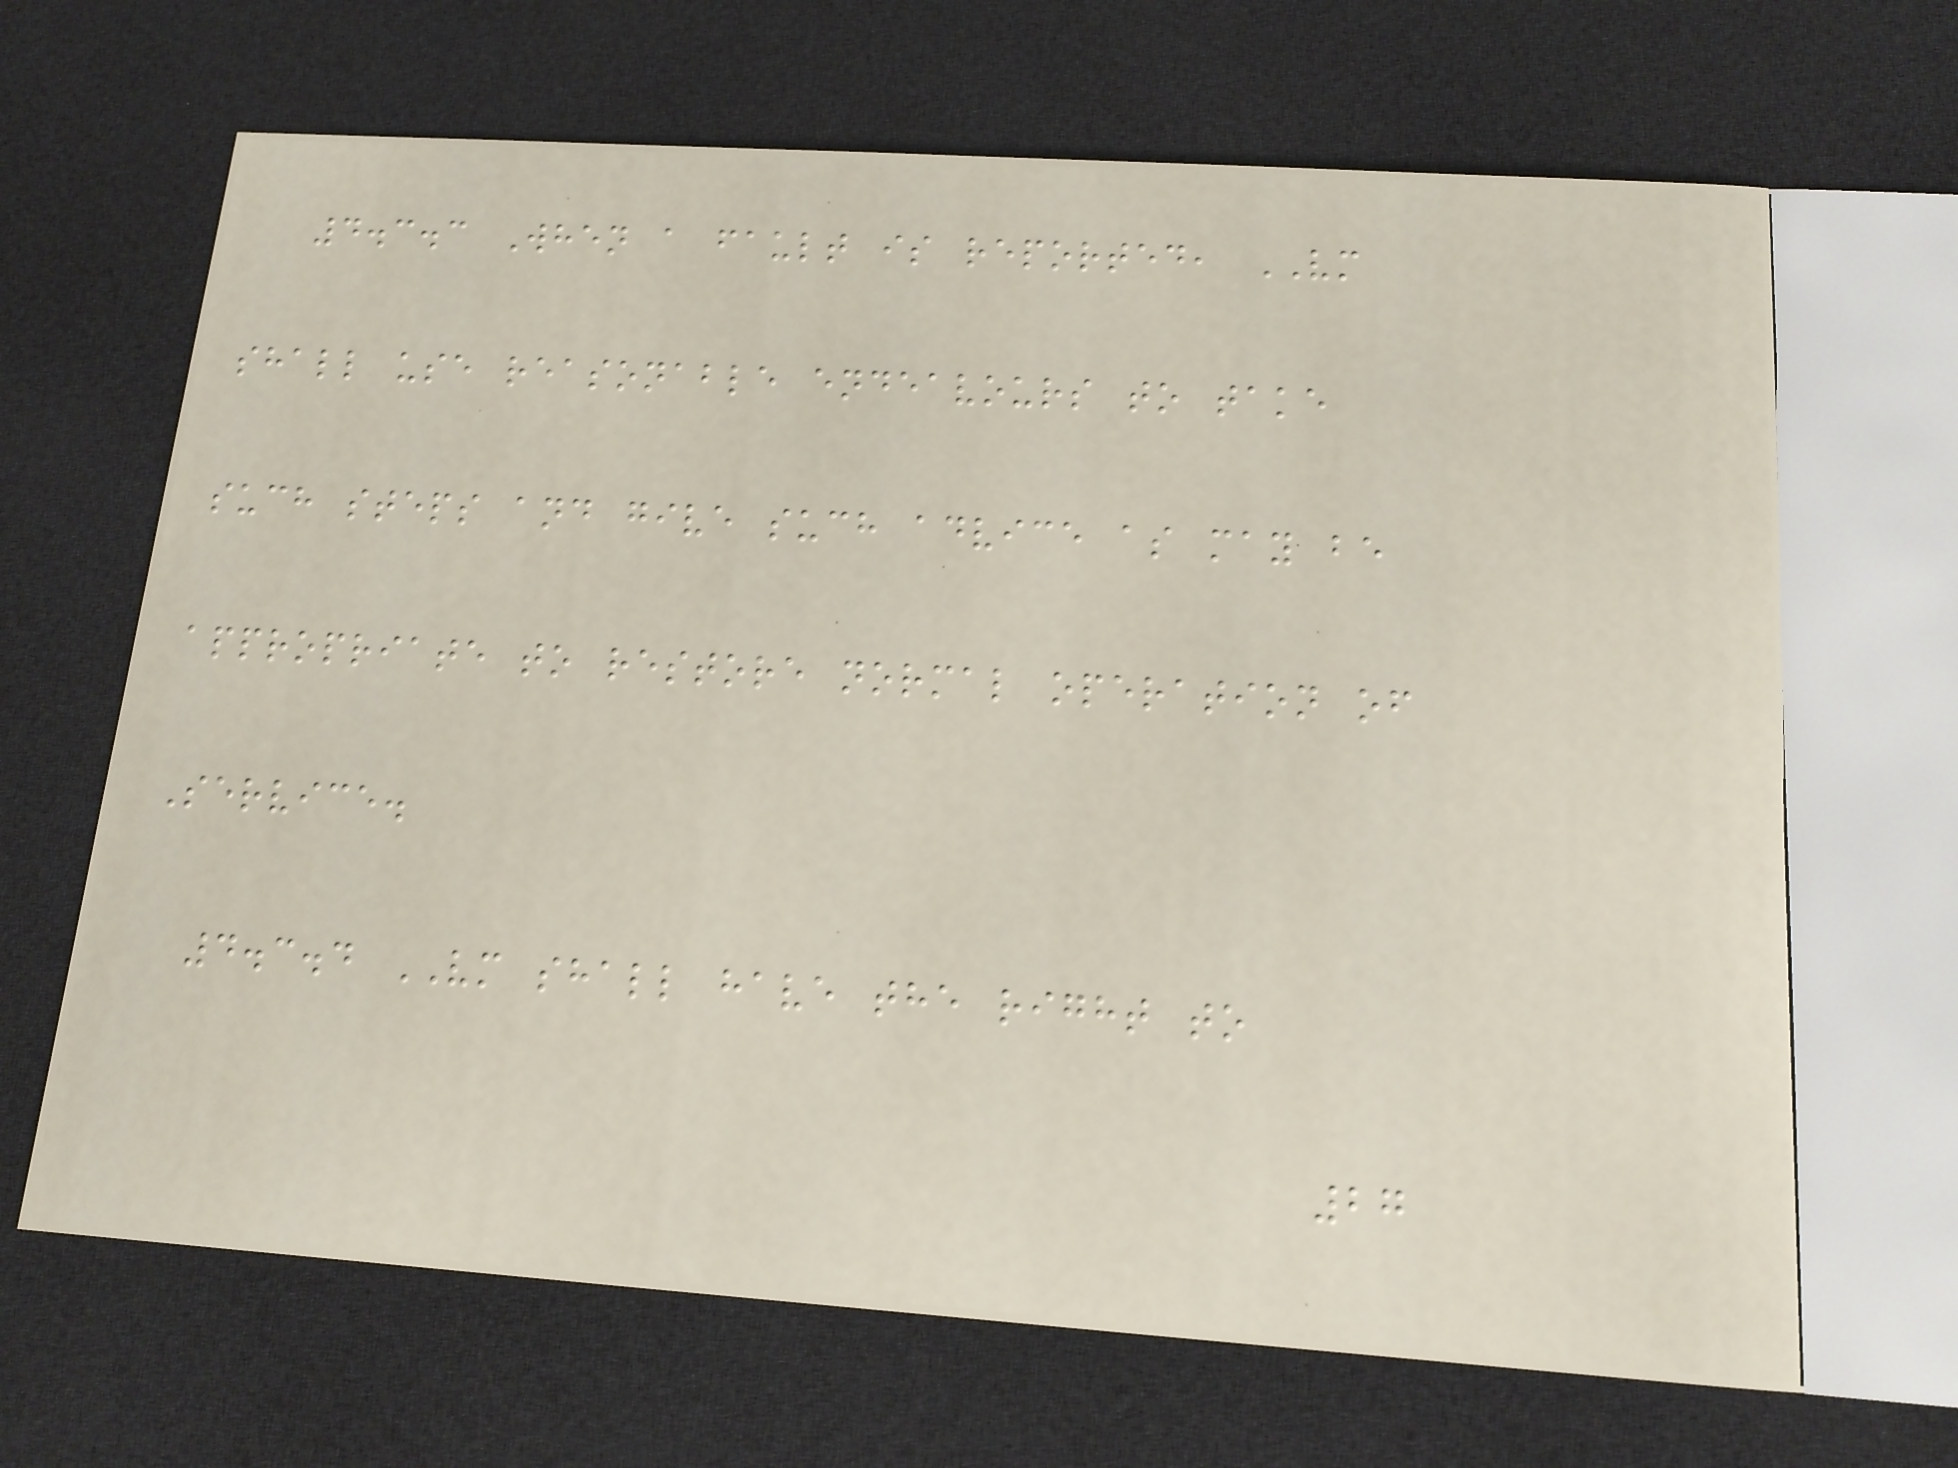4.3.3 When a fault is reported, VM
shall use reasonable endeavours to take
such steps and give such advice as may be
appropriate to restore normal operation of
Service.
4.3.4 VM shall have the right to
27
